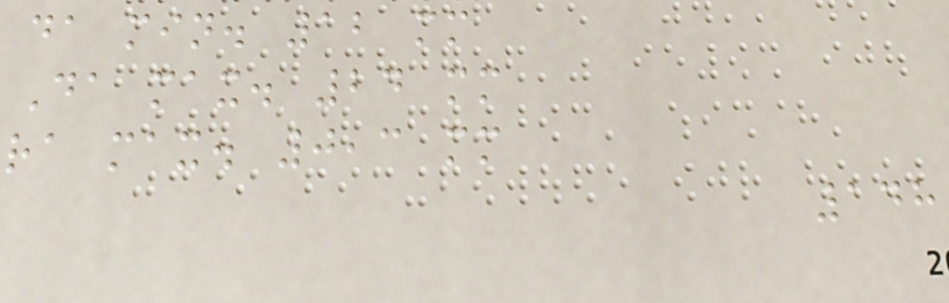da min. 12 mm
Da max. 24 mm
ra max. 0,3 mm
148
